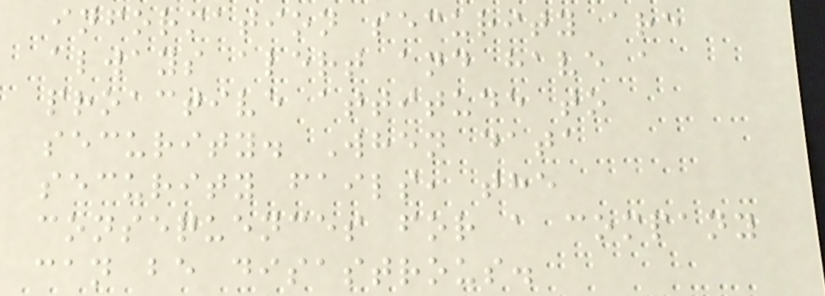information security are
always alert and have a
proactive attitude to
security. When data
security fails, the
consequences for a company
can be disastrous.
